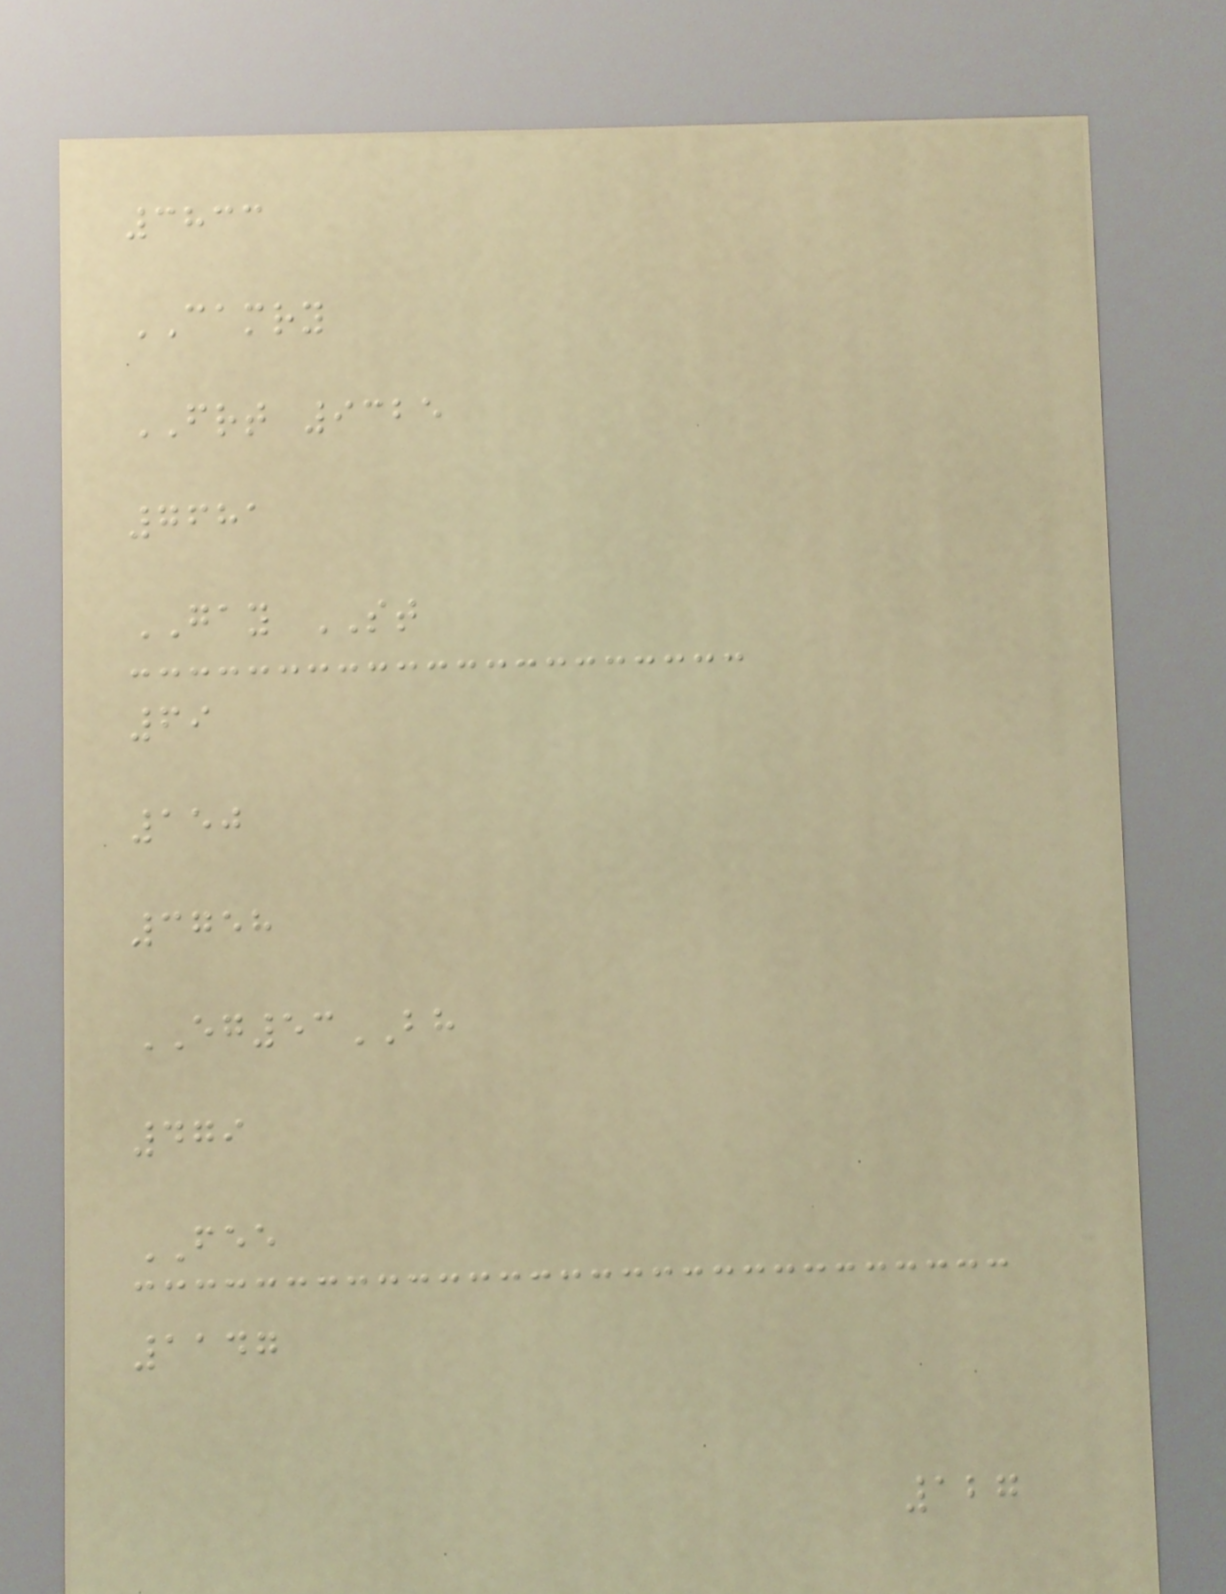3833
CAMRY
FRT 9325
7681
GAY ST
69
150
3758
EG53BH
479
FEE
1147
127
